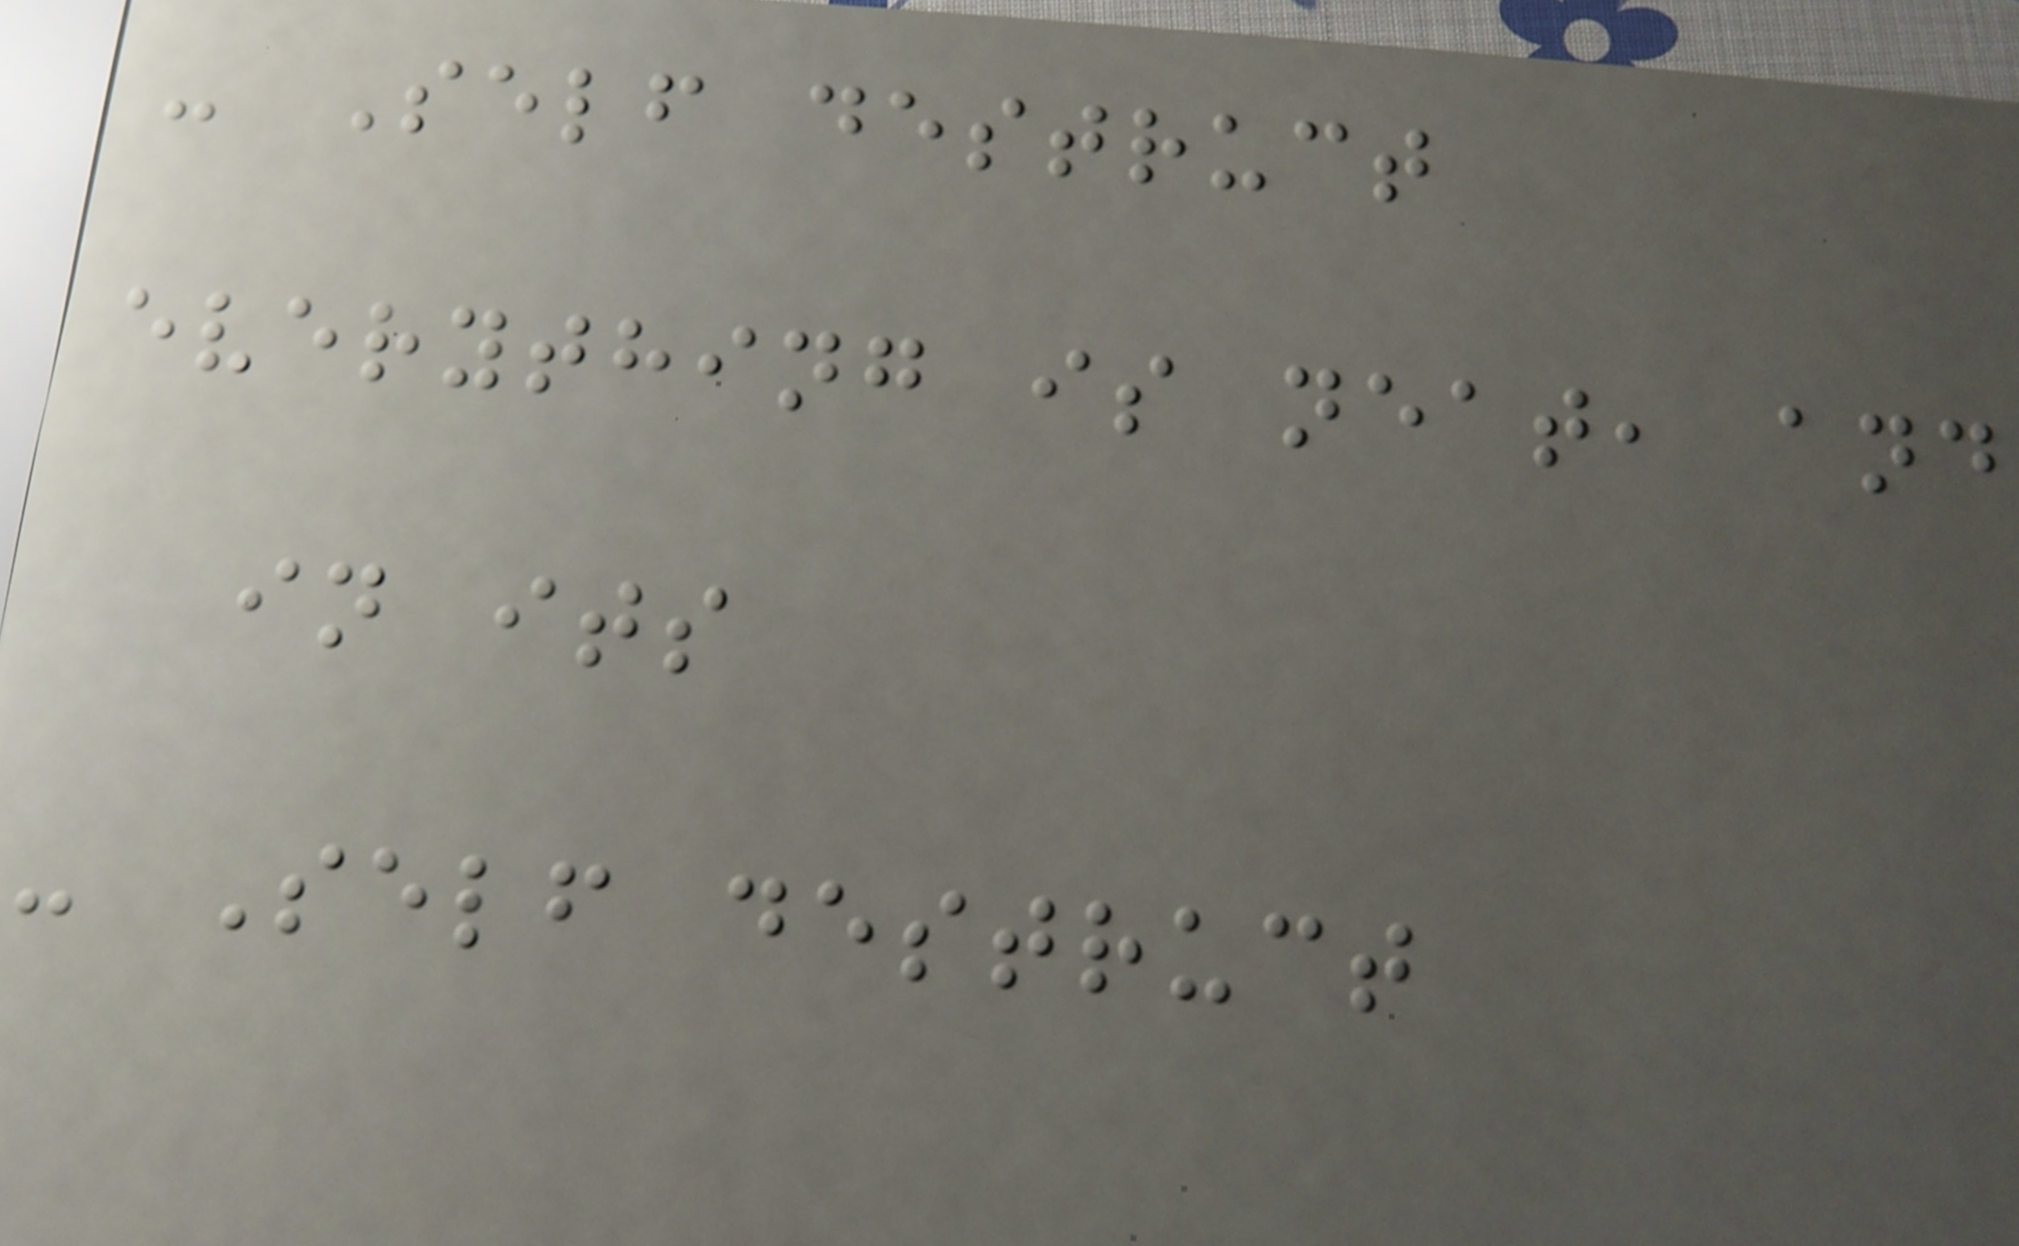- Self destruct
everything is neat, and
in its
- Self destruct
